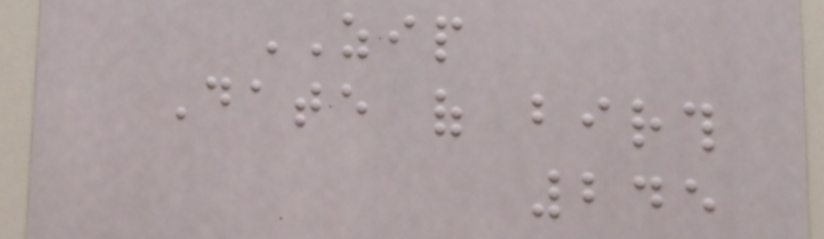ZIP
Date of birth
245
